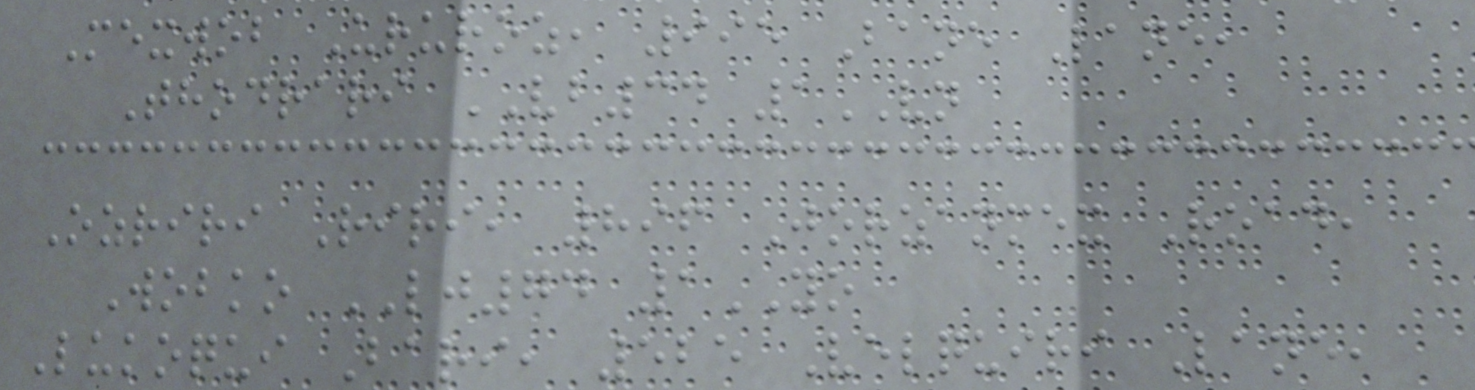Mexwob Ururoz, 995 Bane Lane,
Thodrari VB34 1VN
Ozriri Riri, 896 Jorzanmex Road,
Wobko LJ74 1YO
Lukoqui Bari, 525 Velquiri Lane,
